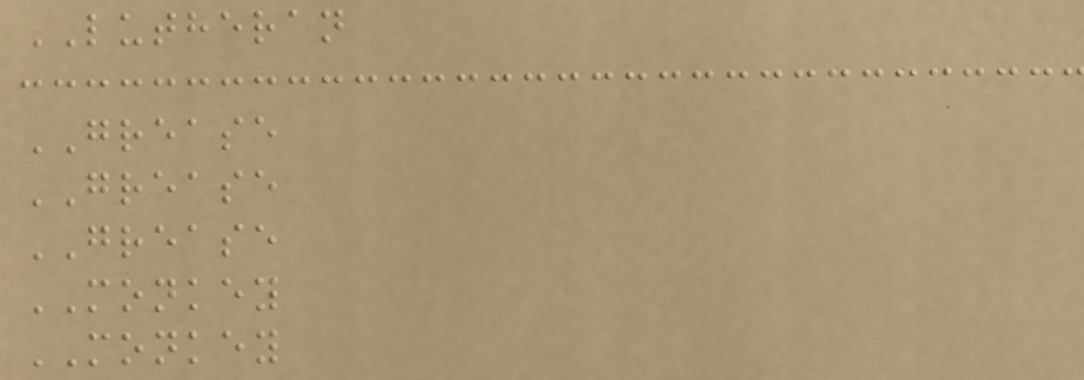LUTHERAN
GREASE
GREASE
GREASE
MONKEY
MONKEY
